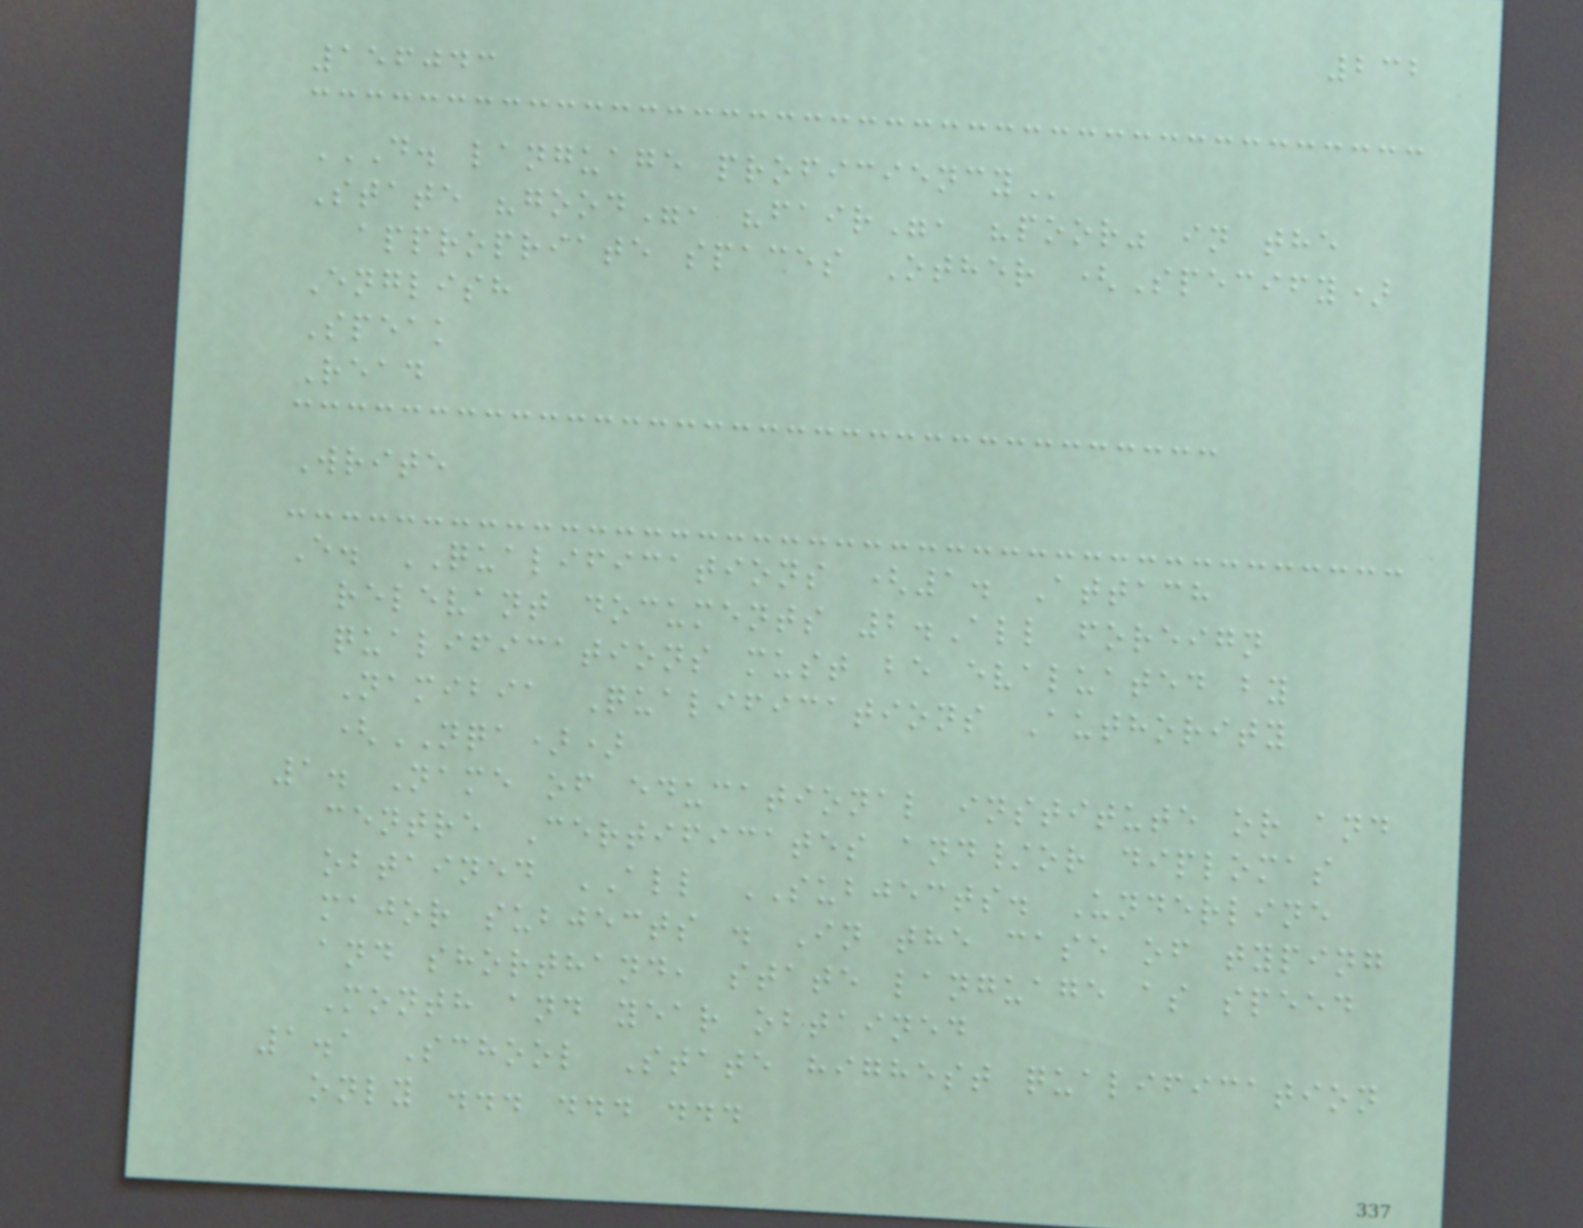232
156043
D. LANGUAGE PROFICIENCY
State "good", "fair", "poor" in the
appropriate spaces Other (Specify)
English
Speak
Read
Write
E. QUALIFICATIONS (1. Attach
relevant documents 2.All foreign
qualifications must be evaluated by
Namibia Qualifications Authority
(NQA))
1. Name of educational institute or and
centre Certificates and/or diplomas
obtained ALL SUBJECTS. Underline
major subjects . In the case of typing
and shorthand, state language as speed
Month and year obtained
1.1 School State highest qualification
only ... ... ...
